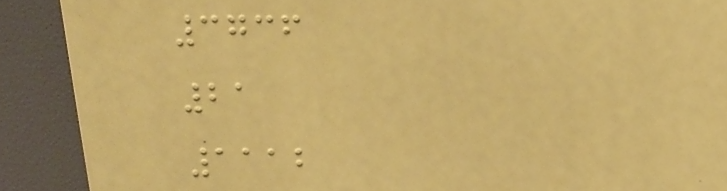3736
21
1112
